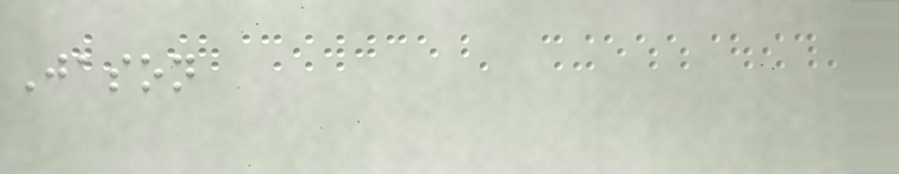Jason
